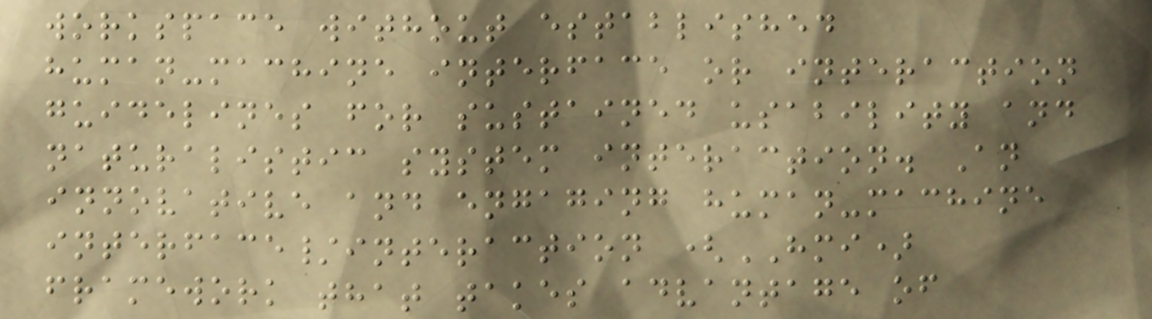workspace without established
human-machine interface or interaction
guidelines for sustained usability and
naturalistic system interaction. An
innovative and engaging human-machine
interface/interaction (HMI)
framework that takes advantage of
